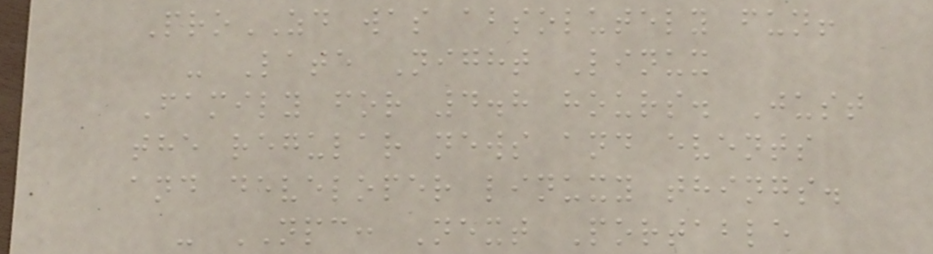ProZD was absolutely fun!
- Late Night Linux
Family for 4.8 hours. Just
the regular news and events
and developer linuxy things.
- NPC: Next Portable
